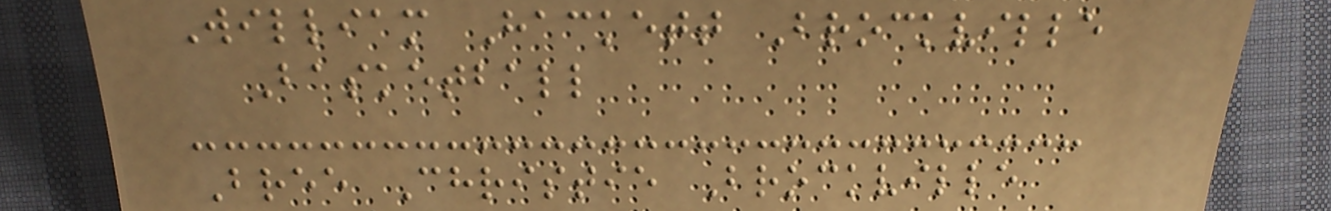William Hackett Brockville
Basketball
Bree Christie Brockville
